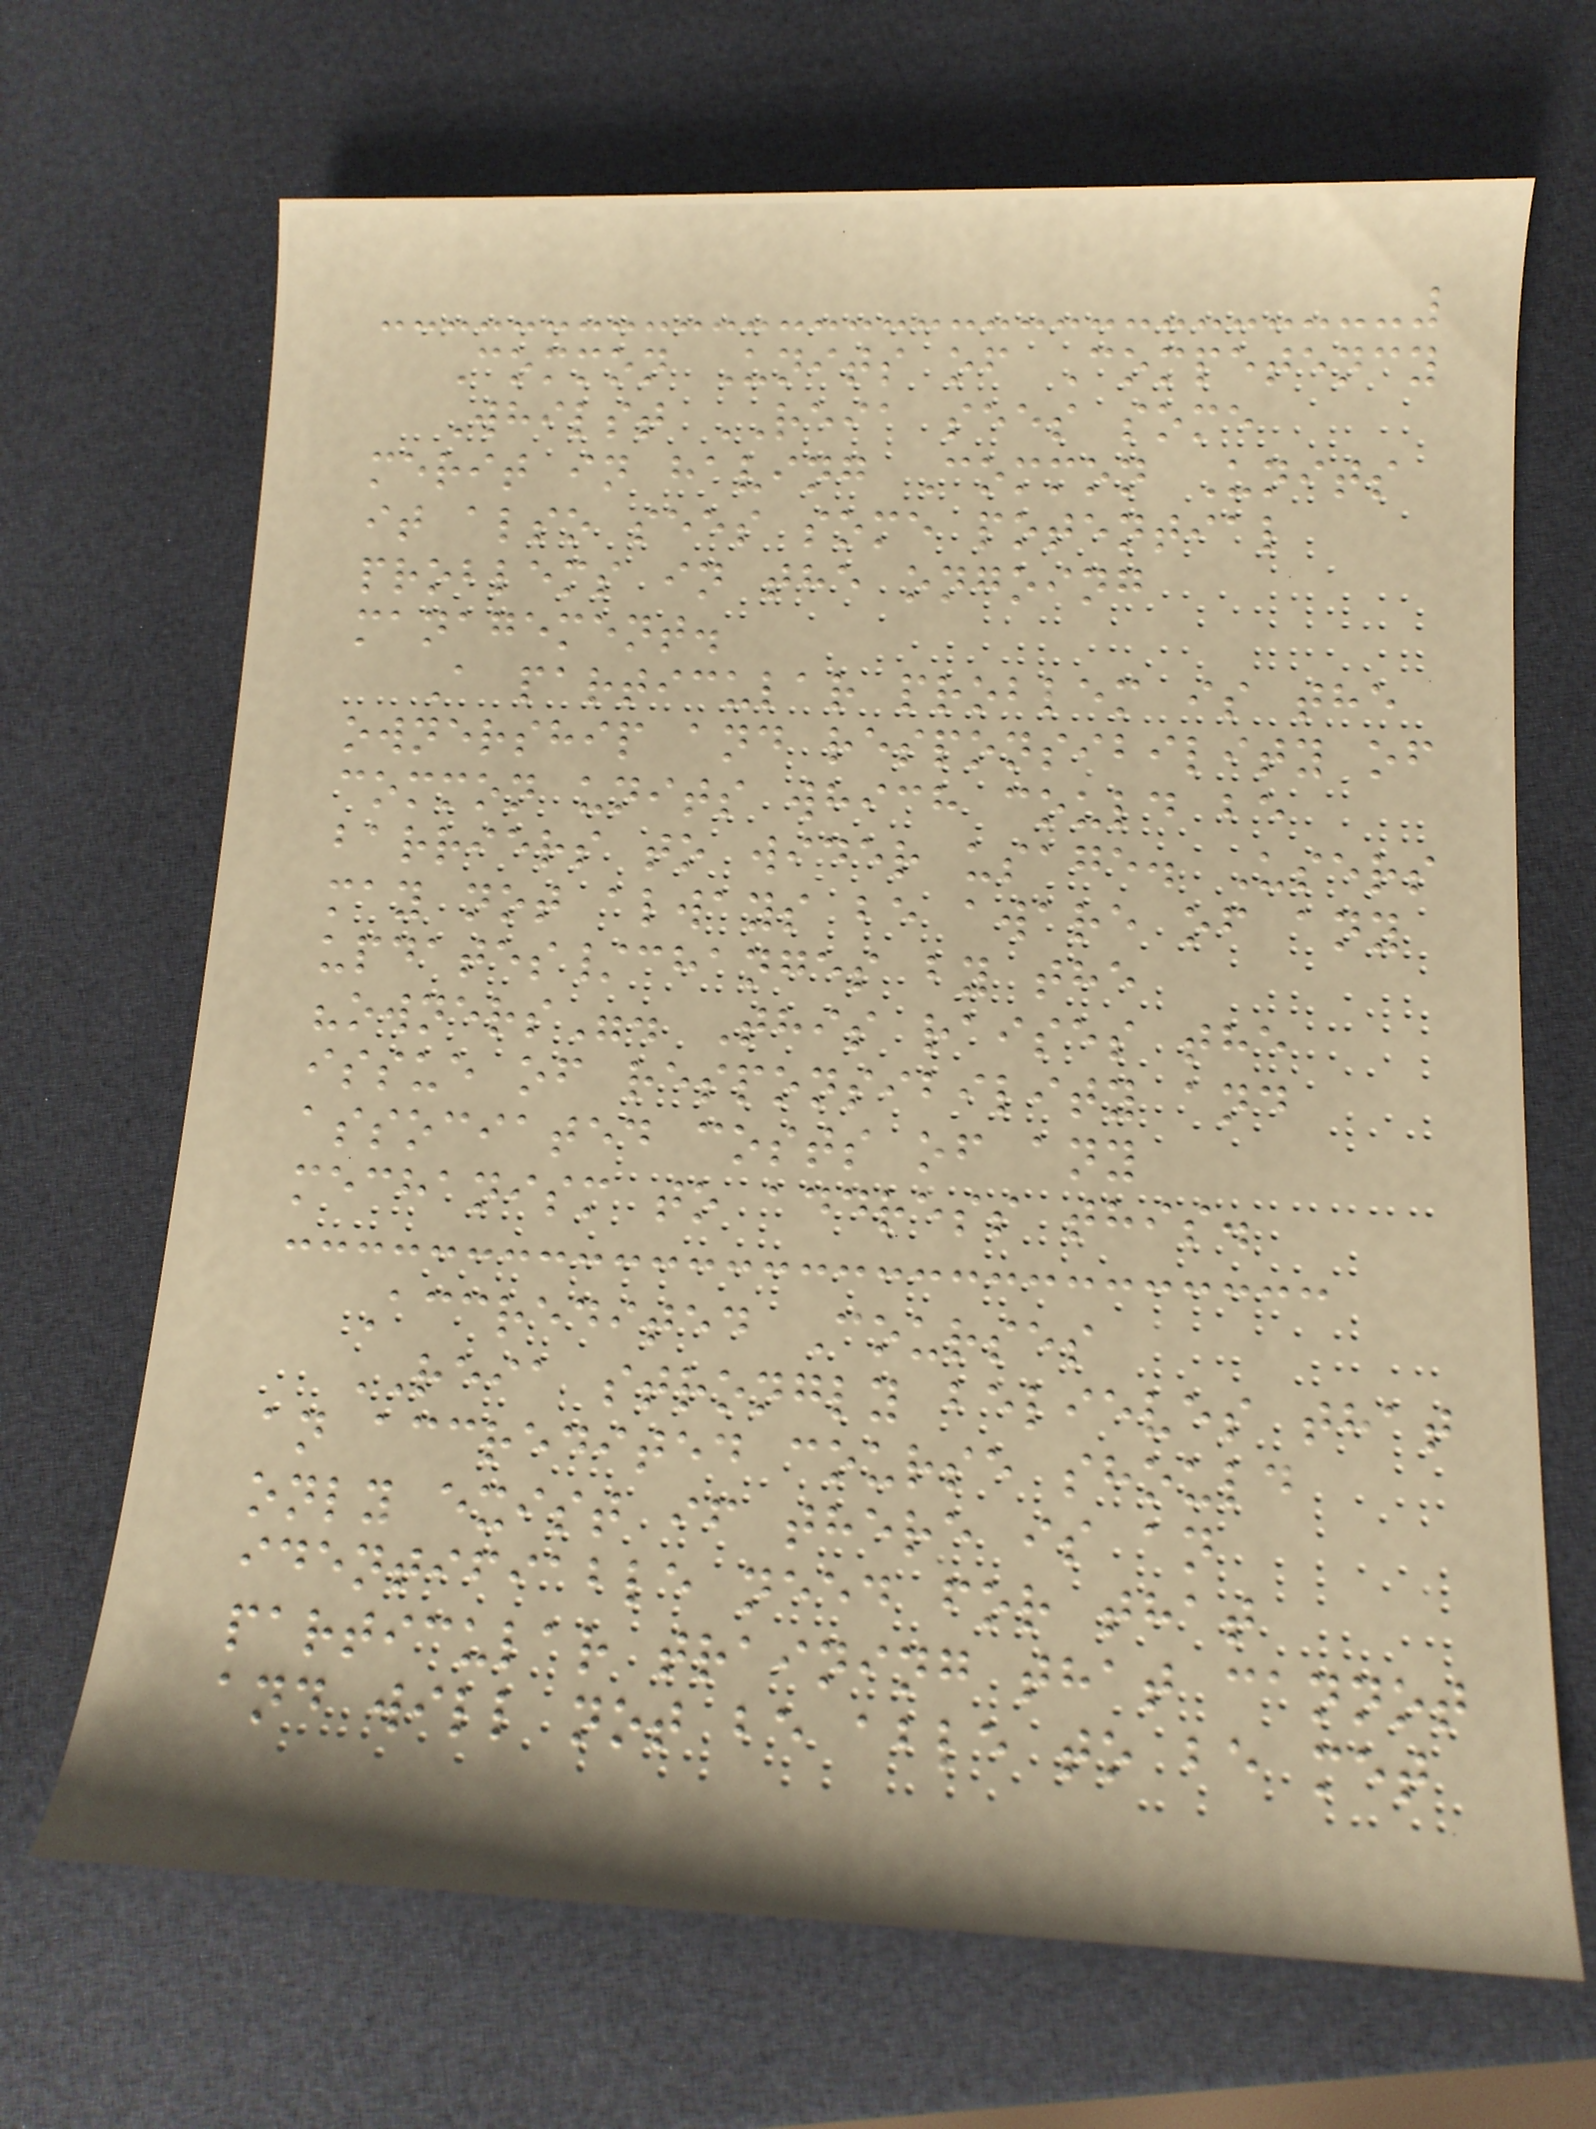Common Units of Competency
Whilst REIA sees some
merit in having Common Units
it also sees some potential
problems in the ongoing
management.
A particular problem is the
ownership and responsibility of
common units which could be
barriers to wider usage. Users
may not always be aware of any
updates/changes by the
"owners". This raises the
issue of responsibility and
associated costs of any
mechanism to address this.
Accredited Courses
REIA strongly believes that
an accredited course should
only exist if there is an
identifiable need for that
particular training that cannot
and will not be able to be met
